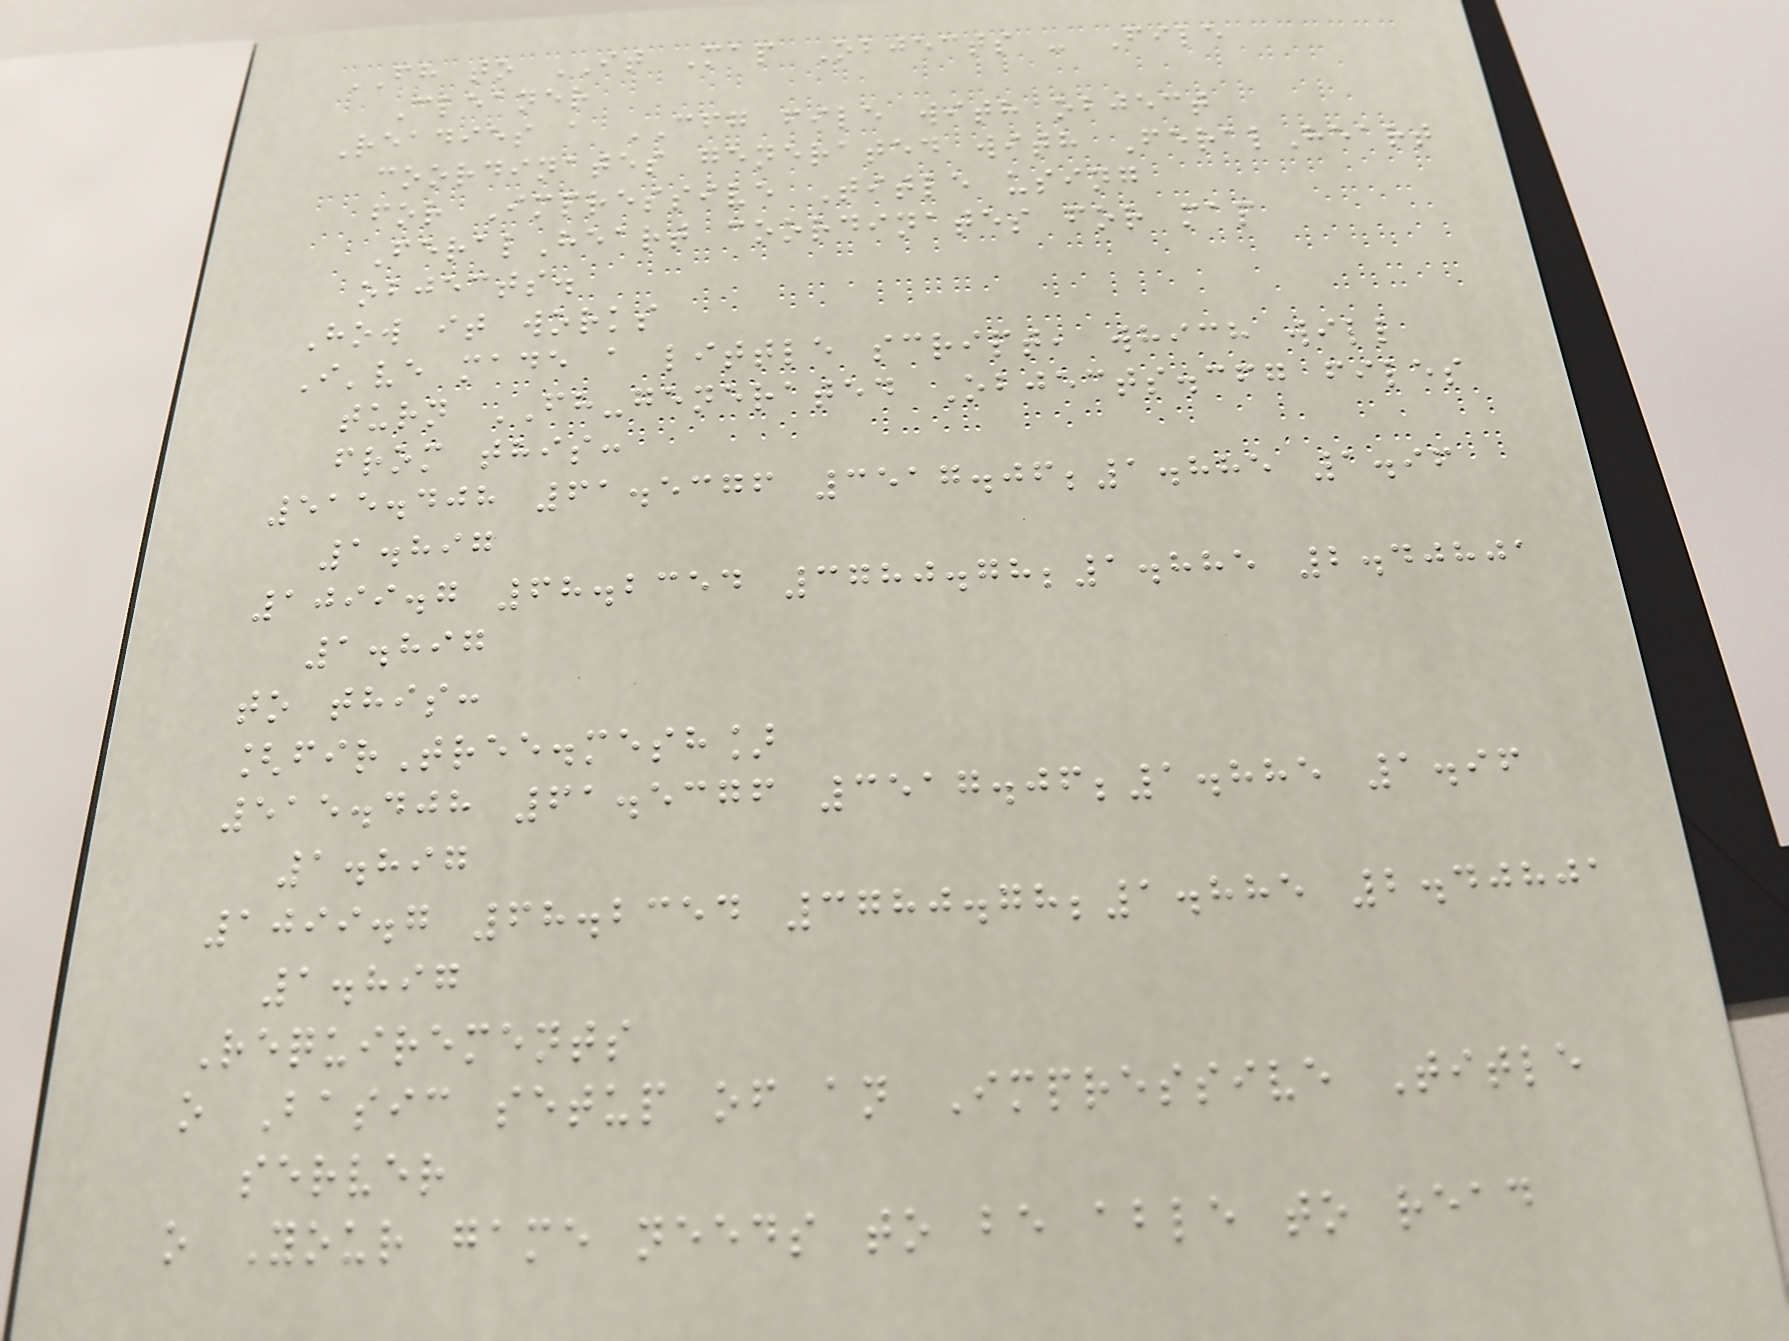FH to IT Map Objects - File
Cleaner
Readies a CFG file with object
coordinates generated with FeralHeart
for Impressive Title using
FeralHeart coordinates for map
objects.
How it works
I've made a little script, which will
turn FH-generated Objects.cfg files
from this:
515.408 61.5376 3517.06;1.885 1.96
1.897
1099.7 68.2354 3780.78;1.885 2.40801
1.897
to this:
[firTree.mesh]
515.408 61.5376 3517.06;1.885 1.96
1.897
1099.7 68.2354 3780.78;1.885 2.40801
1.897
Requirements
o Basic setup of an Impressive Title
server
o Your game needs to be able to read
